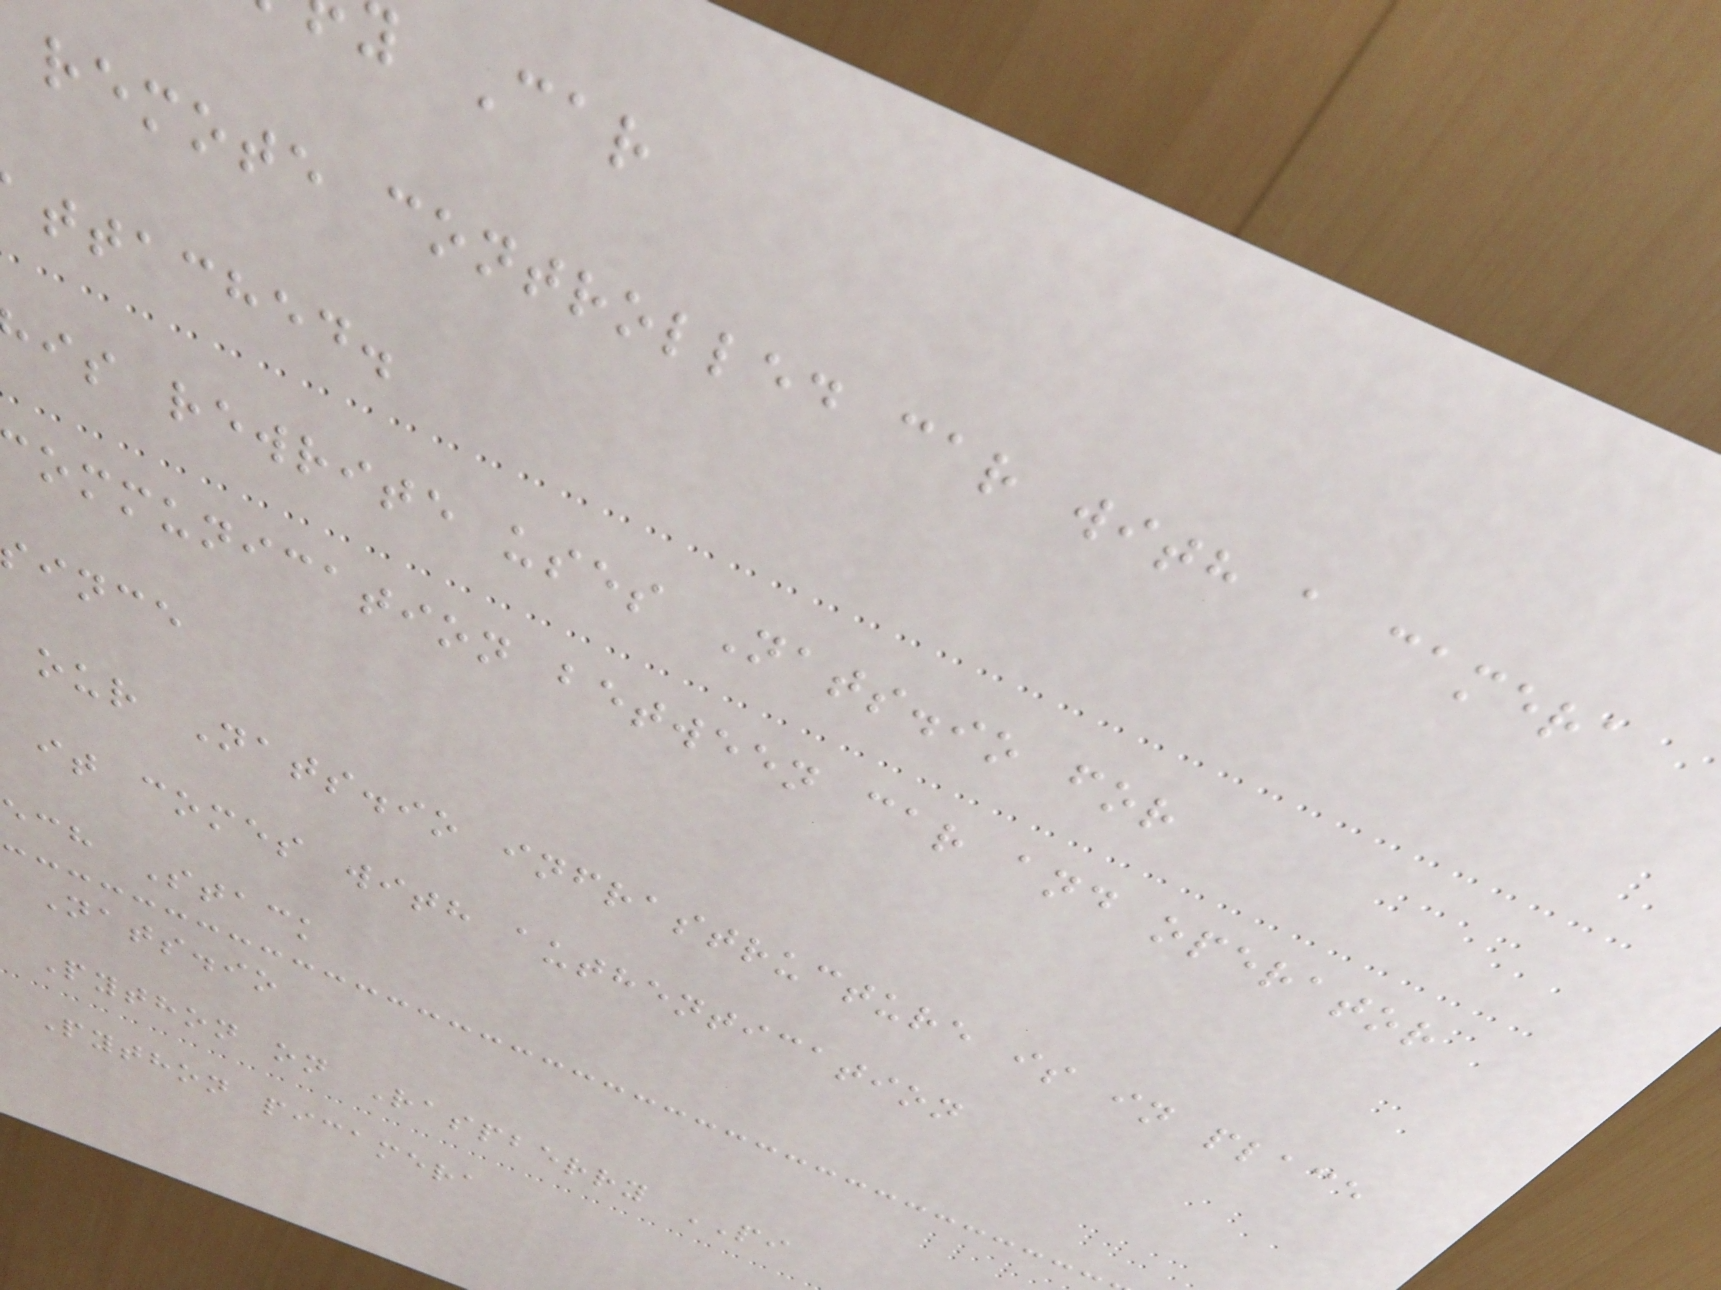Car
remote controlled car with a camera
ttached.
is rewrite uses Nats.io for
ommunication between car and operator
ince
our Nats.io infrastructure is in place
it comes with authentication
ech Stack
Nats.io
Python on Raspberry PI
Python picamera
